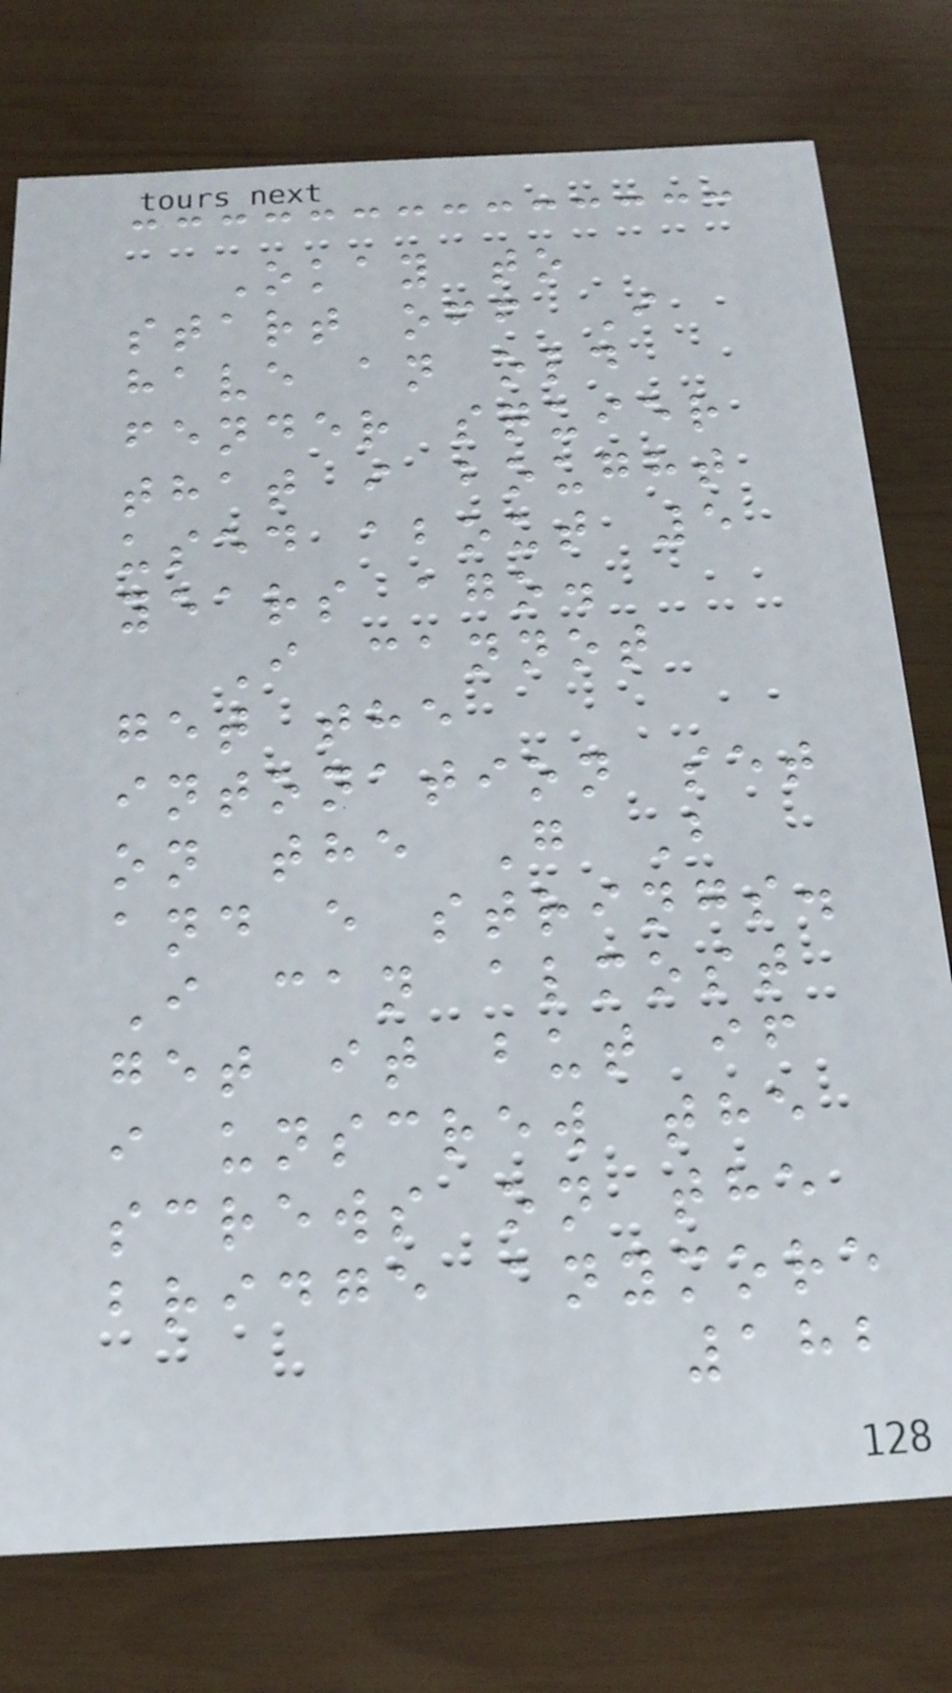Okay to
start off I
have an old
fender squier
that i bought
used about 5
years ago.
I cannot
get the
intonation set
on the G B
and e strings.
I can almost
get it but if
i unscrew the
screws on the
bridge anymore
182
